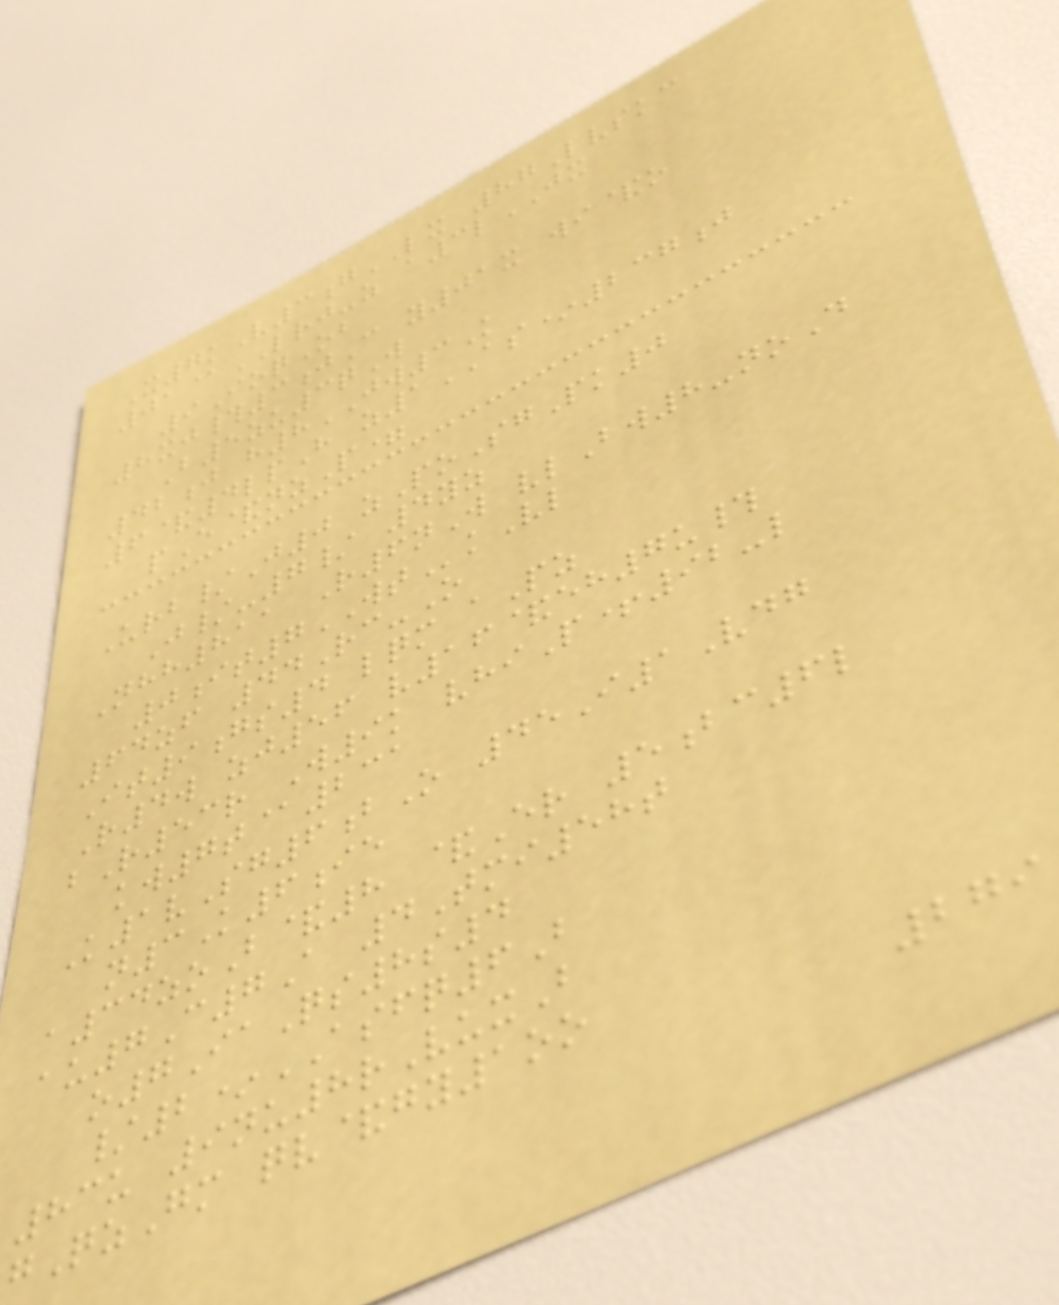X7kV3gLX 87Lvskc
01@LRJ-z a3lJX
9IoqOb
8xj#3jC y01x wi&o
B5zu3qW
42j h8JW3K
6&4lpH z1AS*237j
pE&nzP=
Urb/J0 zPoSgPk0
J/-7/ 4yz
Nhh811 R6nW vlBw8-noD
0it7WTkVl
64zf 44Rc-O
It9gs4 lqm aPz
R4w zj56 v16&eh7u#
bR53r W9k vhiP+92-l
kw7t@231
K1vSg6bO 45I1Vdg
n3K6ie
a34zoB&8 &Er 5bc6l
au7C7A 4Tmi58t
o7IaQs8s4
/2*ASFQ6B
83u 9nu8rVuxB
gQzGm qv&gy1oo
279
